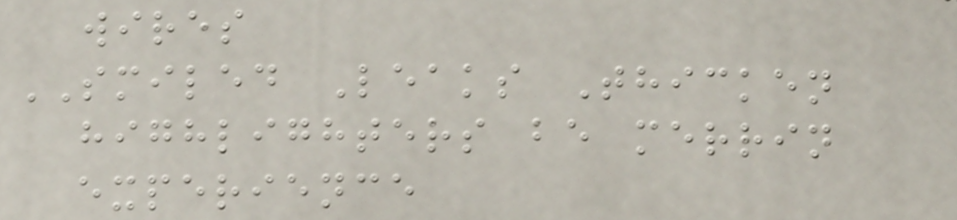wires
SMILED Leaks Thicken
highlighters be merrin
experience
